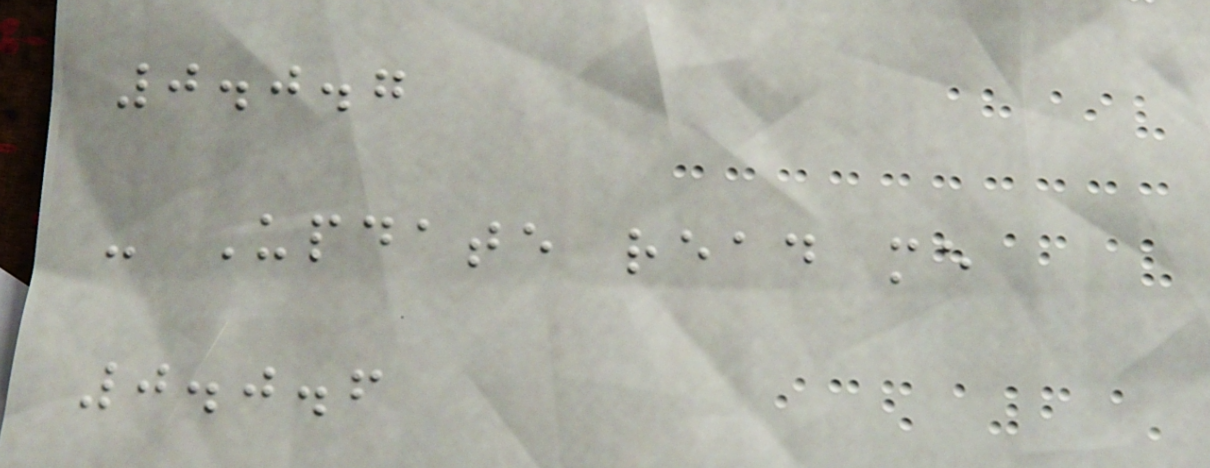0.0.7
- Update read me
0.0.6
